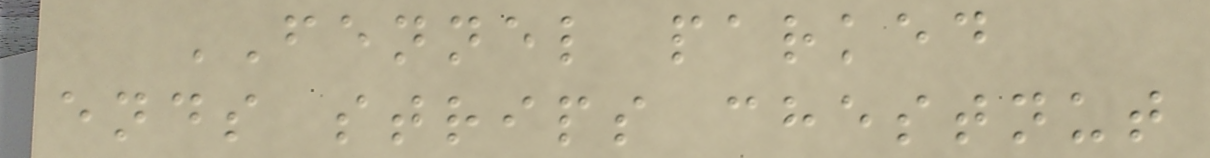FENNEL parked
ends strips chestnut
